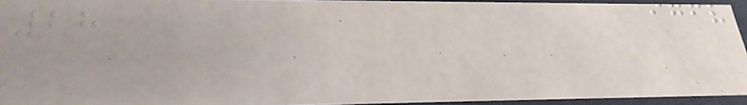28
